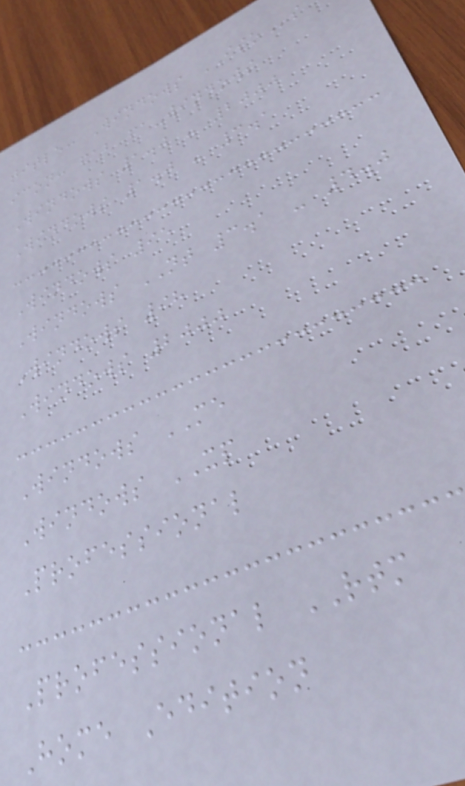title: Windows ISOs
icon: fab fa-windows
Windows 1.0 - 2000
Windows 1.0 - 3.1
Windows 95
Windows NT 3.1 - 4.0
Windows 98
Windows 2000
Windows ME
Windows XP
Professional
Professional RTM
Home Edition
